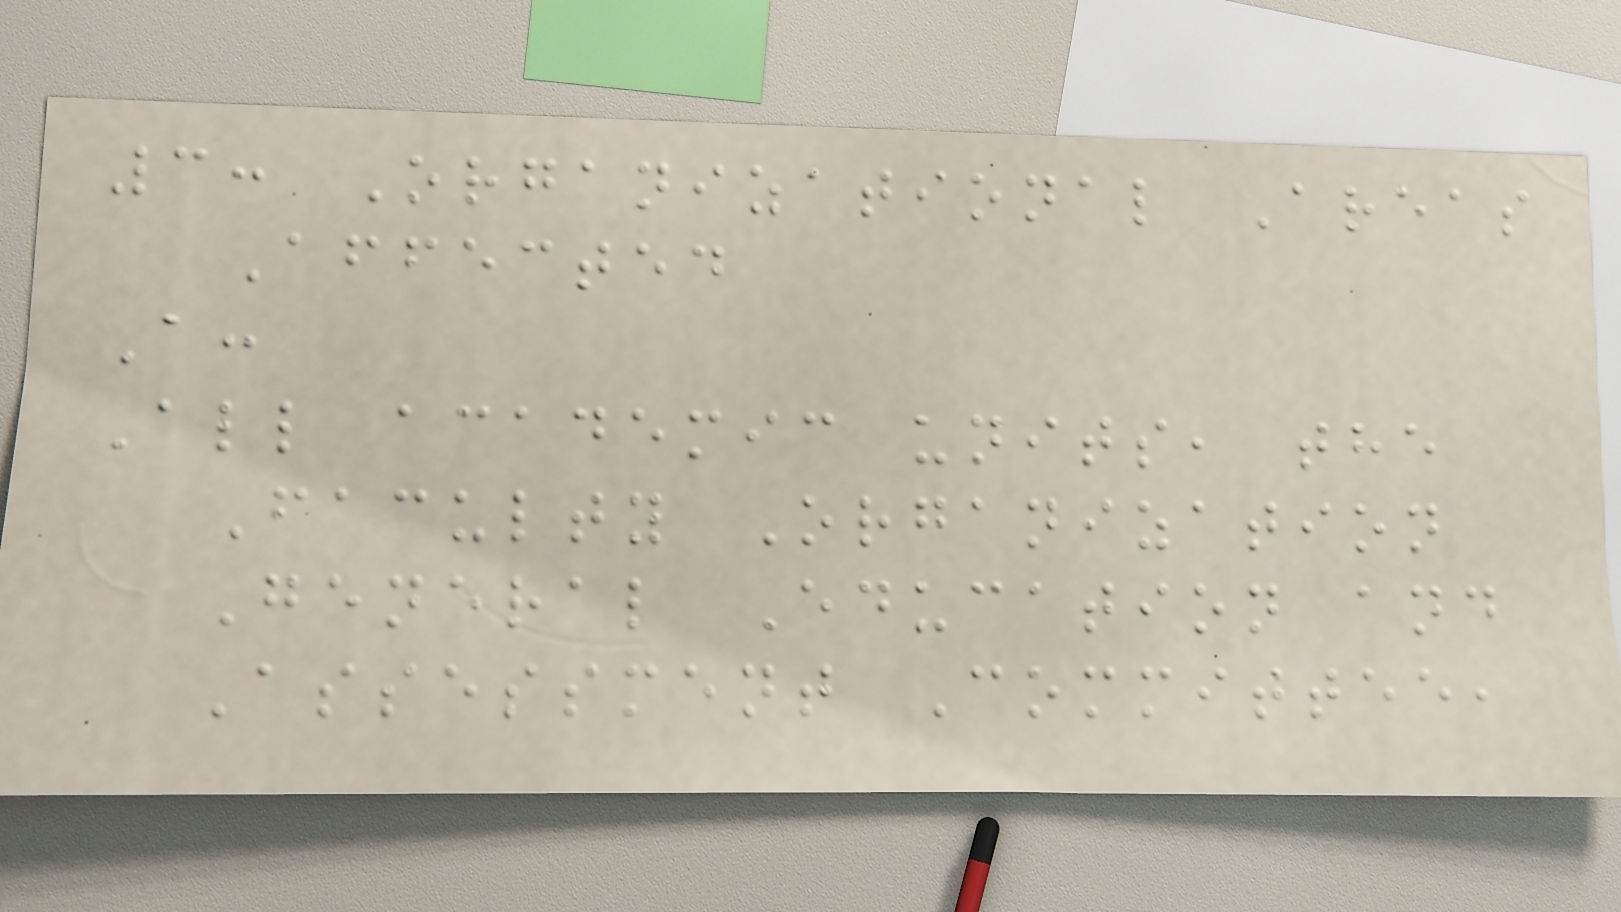3: Organizational Areas
Affected
A:
All academic units, the
Faculty Organization
General Education and
Assessment Committee,
